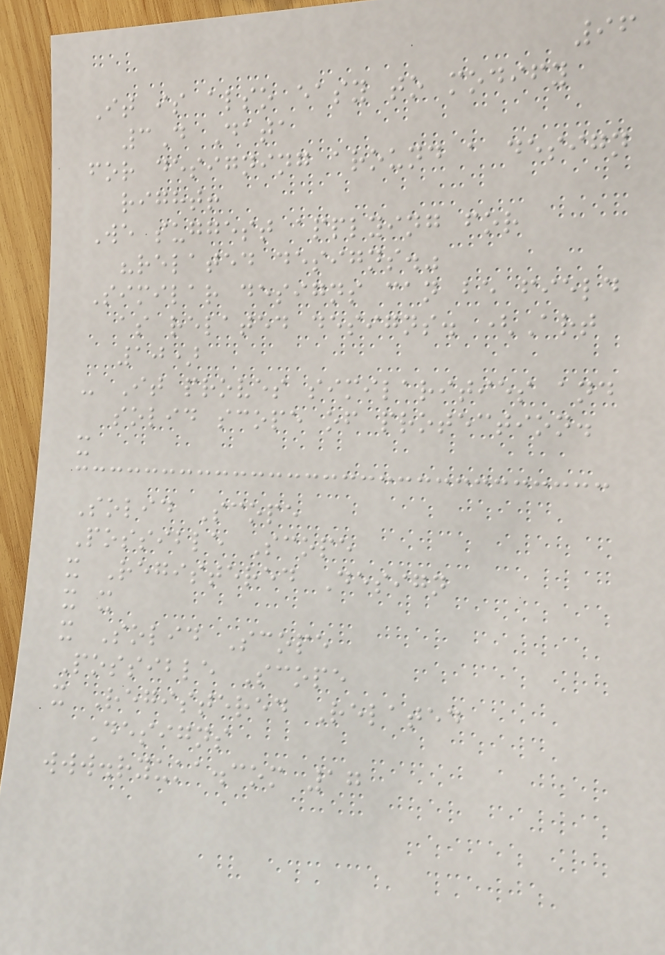96
It is also easy to modify
3D Data
for designing around a design
right!
We suggest applying for
"related designs."
Similar designs can be field
as related designs. (Art
10)
- It proves similarities and
solid scope of protection.
x
Solid Scope
Possible Scope
x Registered Design
x x
x Solid Scope
Possible Scope
x Registered Related
Designs
www.ryuka.com 17
